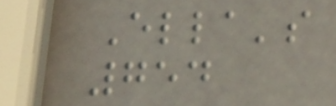Ella's
754
